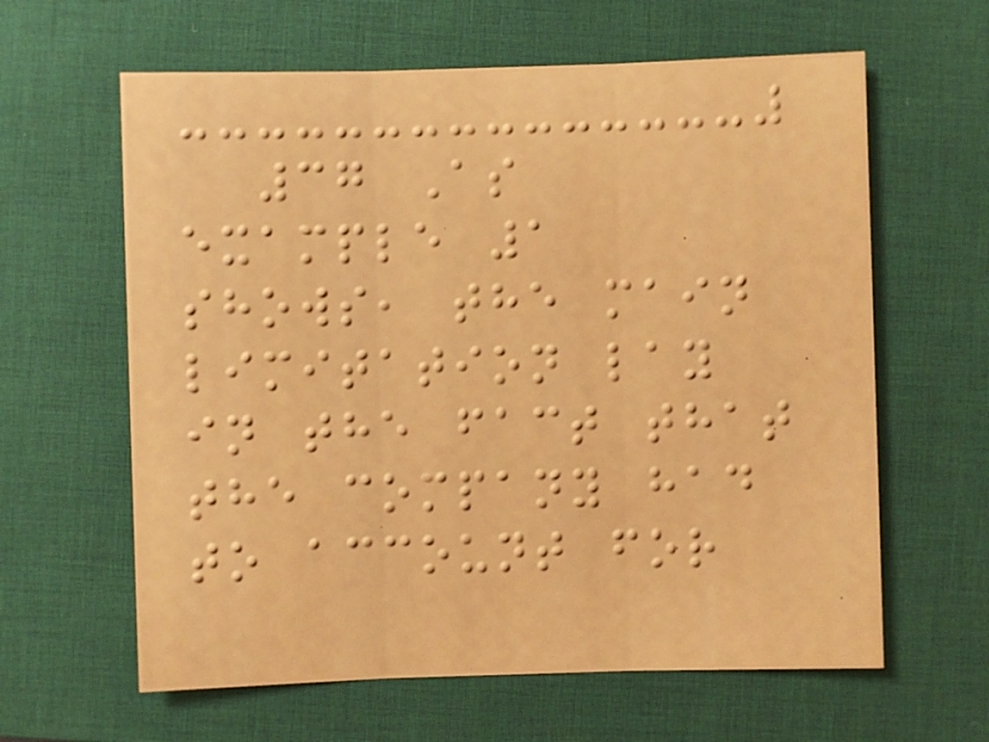37 As
example 1
shows, the main
limitation lay
in the fact that
the company had
to account for
